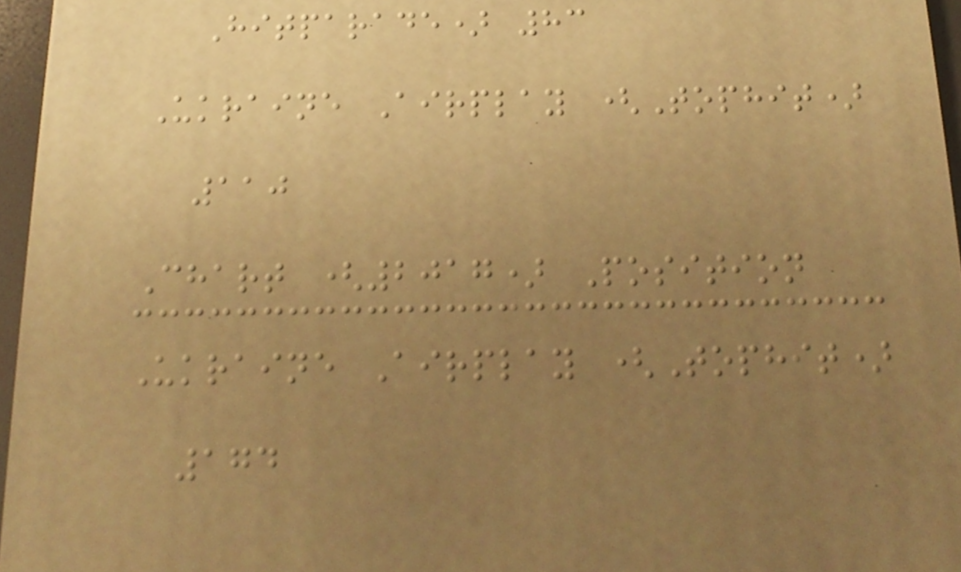Hitparade) 83
Ukraine Airplay (Tophit)
110
Chart (2017) Position
Ukraine Airplay (Tophit)
174
